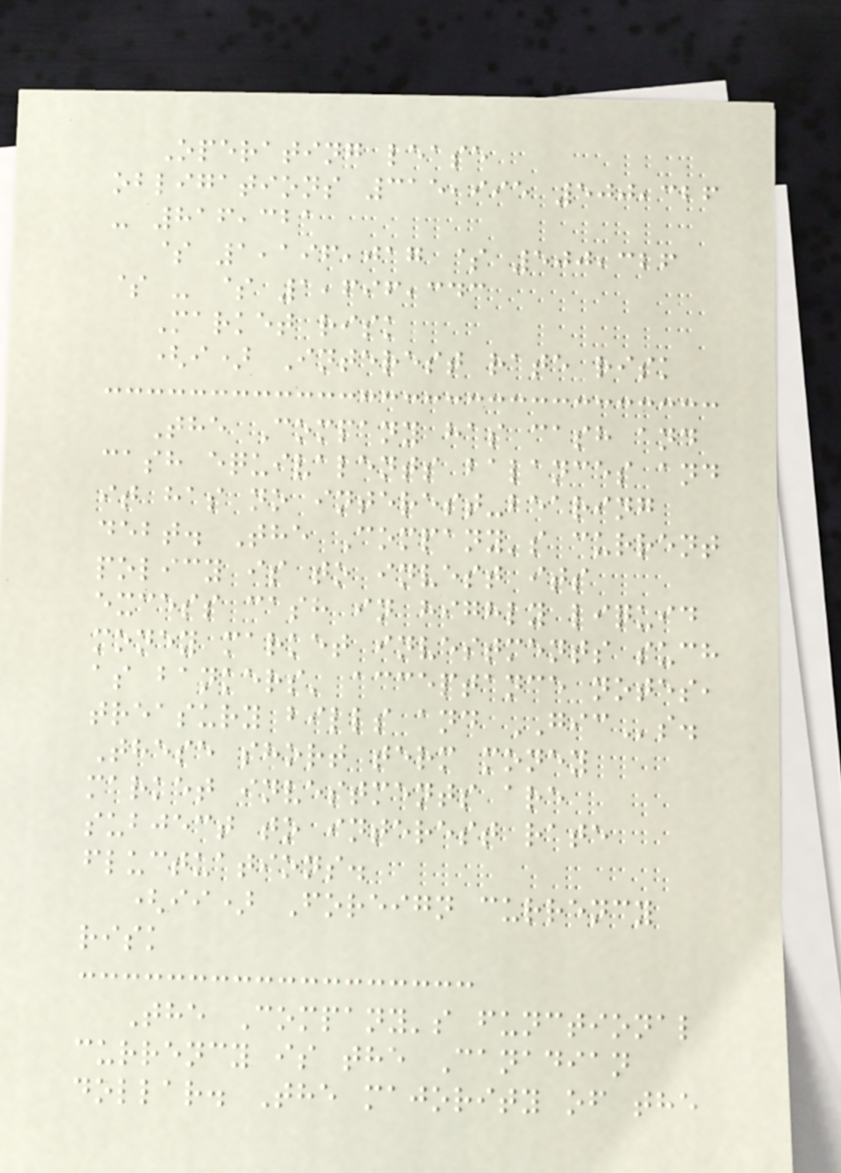Operating lease
obligations 315,995 500,326
- 816,321
$ 1,196,017 $ 500,326
$ - $ 1,696,343
Market risk
(i) Interest rate risk
The Company has cash and
cash equivalents balances and
it has no interest-bearing
debt. The Company's current
policy is to invest its
excess cash in highly liquid
money market investments such
as bankers' acceptance notes,
treasury bills and GICs.
These short term money
market investments are
subject to interest rate
fluctuations.
(ii) Foreign currency
risk
The Company's functional
currency is the Canadian
dollar. The majority of the
